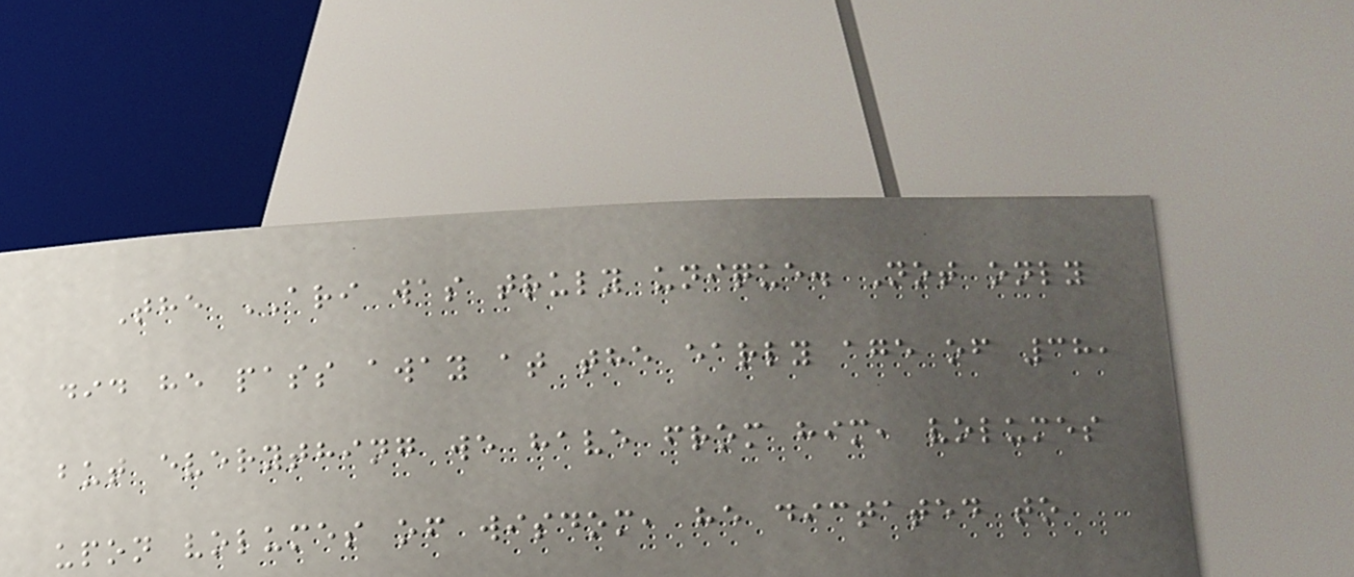The ARI was truly unique. Not only
did he pass away at the early age of 38,
but everything we have from him, volumes
upon volumes of wisdom, he dictated to
